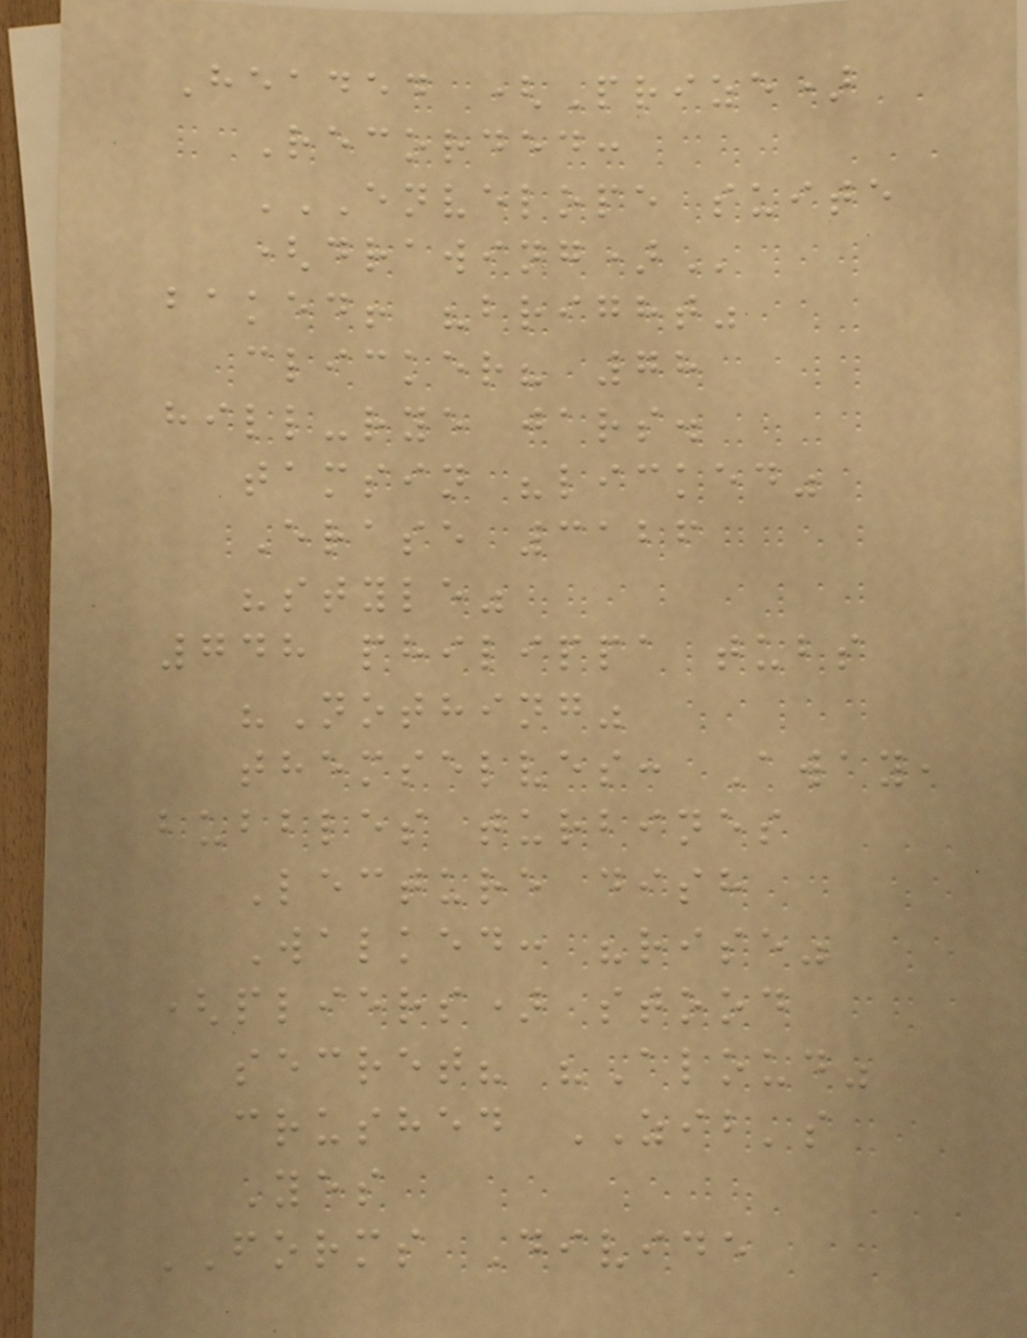Headed (Prize)
Recorded:
ENVELOPE SUITE
(DRAWING)
baked! "bright"
clicker? 78
hill-rye jars.
tamsin "licked"
Erase 3126
"style"
748 philippa tubs
"Nothing"
themselves: Away,
bubbles turbines
Lecture dish
Walked: "rise"
(pliers) stood
secret? "Aloud"
crushed ZIB's
Yes
FORMS Divide
